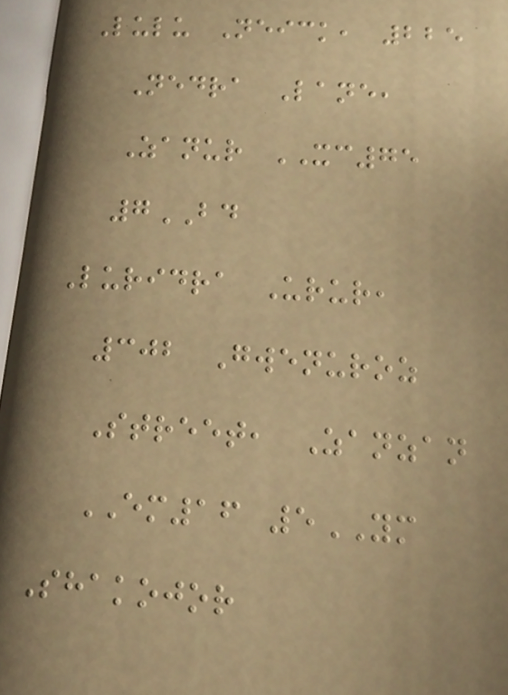Lulu Neick, 225
Nedra Lane,
Zanur XC75
7BD
Luridra Urur,
302 Gwenuroz
Street, Zanzan
EM16 5YM
Shakojor
